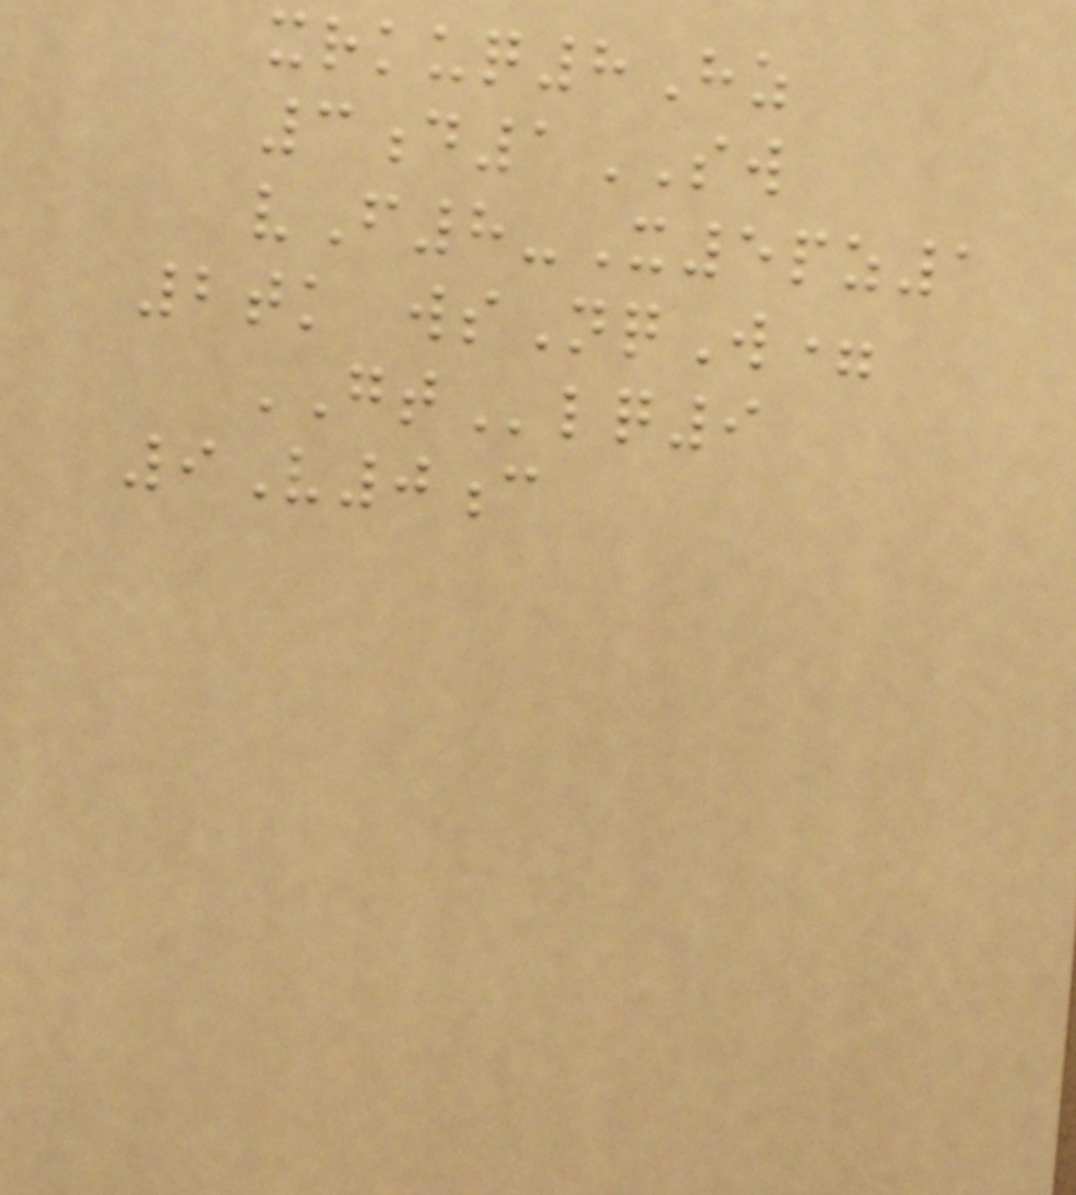xrkuq8Hz
3d1SW
vF8-X5pz1
2tk wsNqW=
GTlq9
9V0c
